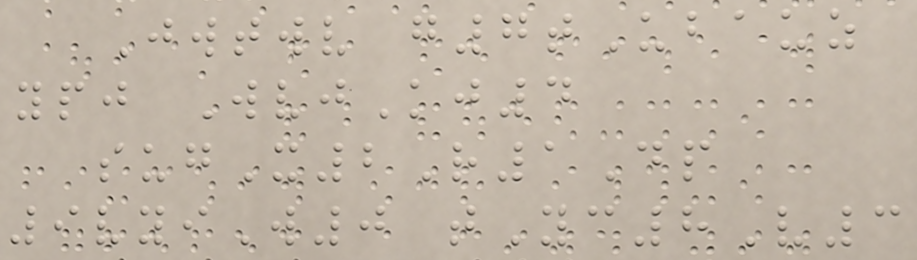Jwtwv g7tUbauz
ypj WvjKj4
sugX2R1Dp
9vyiW0 tYc8V3
